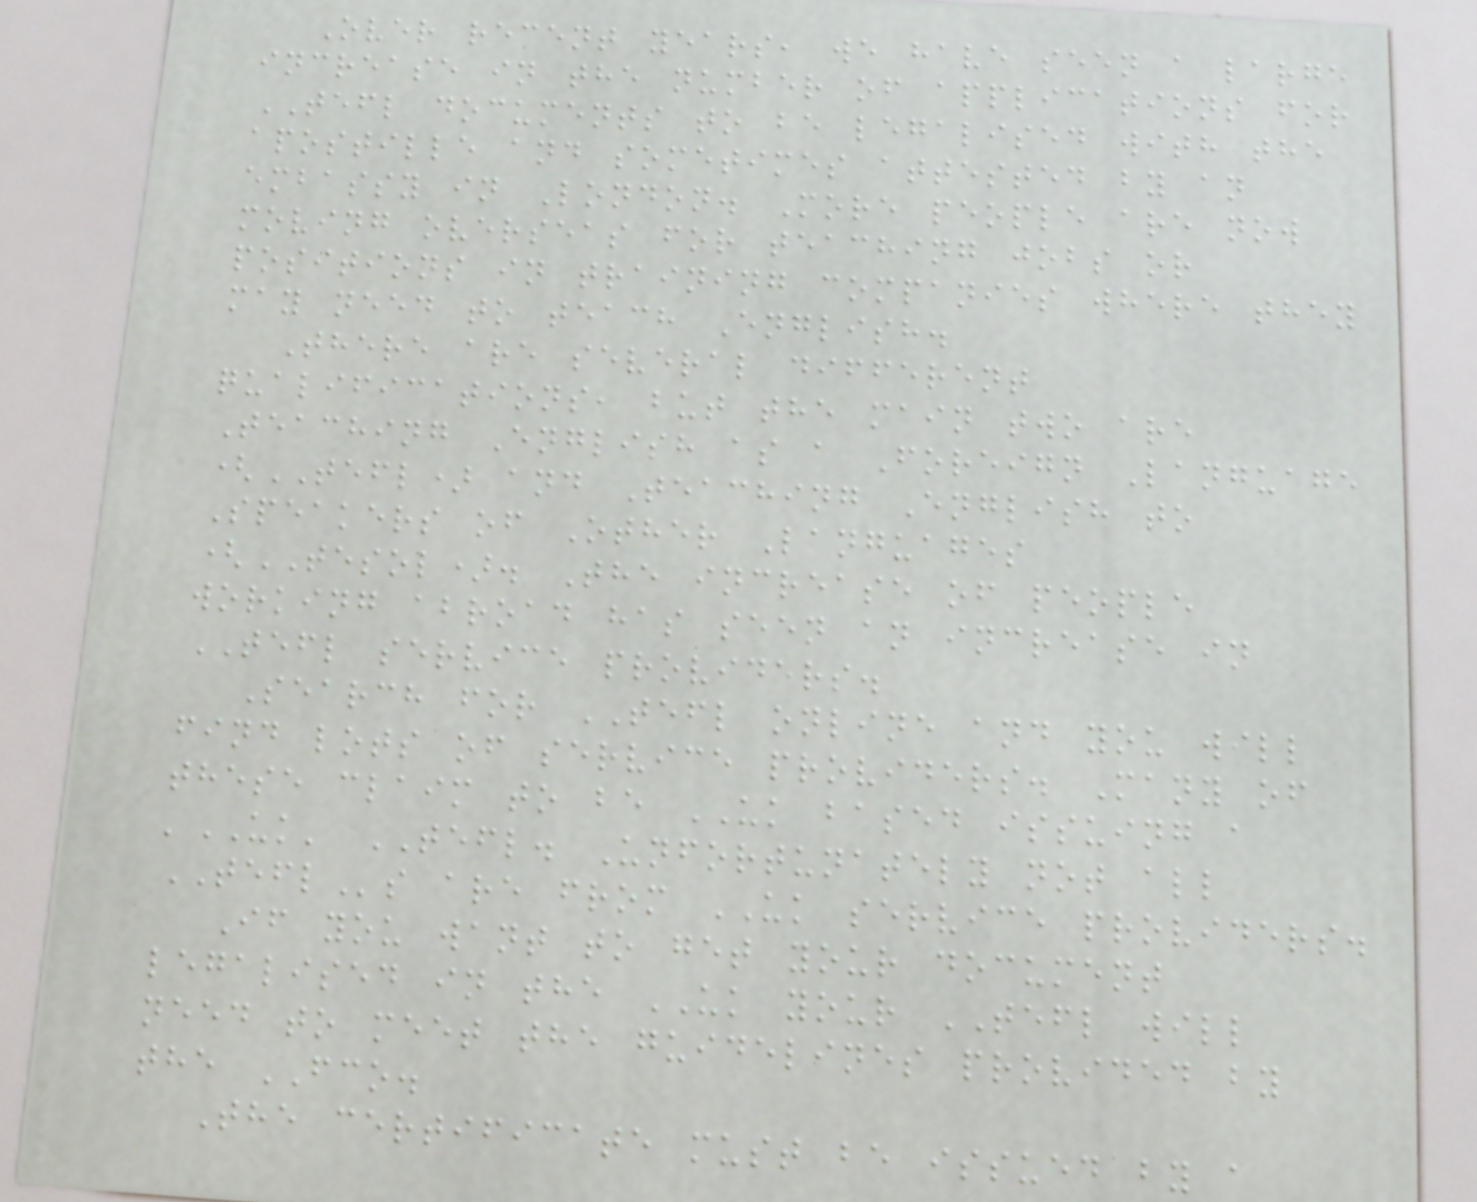Over recent years, we have seen a large
increase in the number of applications for
TEFL documents to be legalised with the
apostille and sometimes attested by an
embassy in London. More people are now
moving overseas for teaching jobs or
positions in training companies where they
may need to teach English.
There are several different
qualifications, but the main two are
Teaching English as a Foreign Language
(TEFL) and Teaching English to
Speakers of Other Languages
(TESOL). The increase of people
working abroad has seen an increase in
TEFL service providers.
Search for TEFL online and you will
find lots of service providers. Many of
these claim to be UK based issuing a
'UK' TEFL. Unfortunately not all
TEFLs are from UK service providers.
If you want to get your document
legalised in the UK your TEFL will
need to meet the guidelines provided by
the FCO.
The certificate must be issued by a
